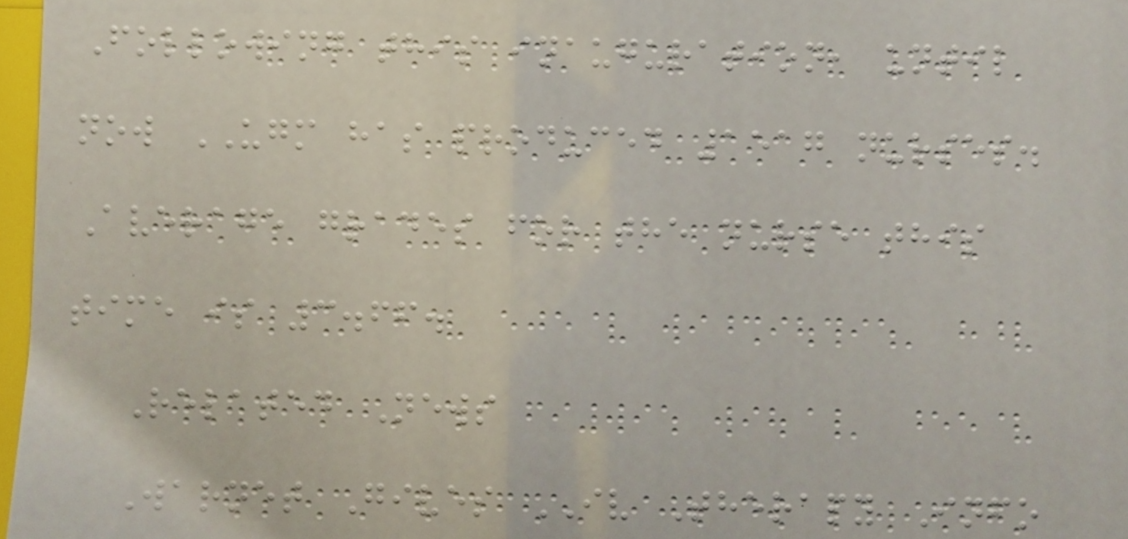Following this inauguration, until
now UGM has produced 1517 nurses.
Average grades for the nurse this
time is 3.66.
Related News
Warnet Gives IV Therapy Info
